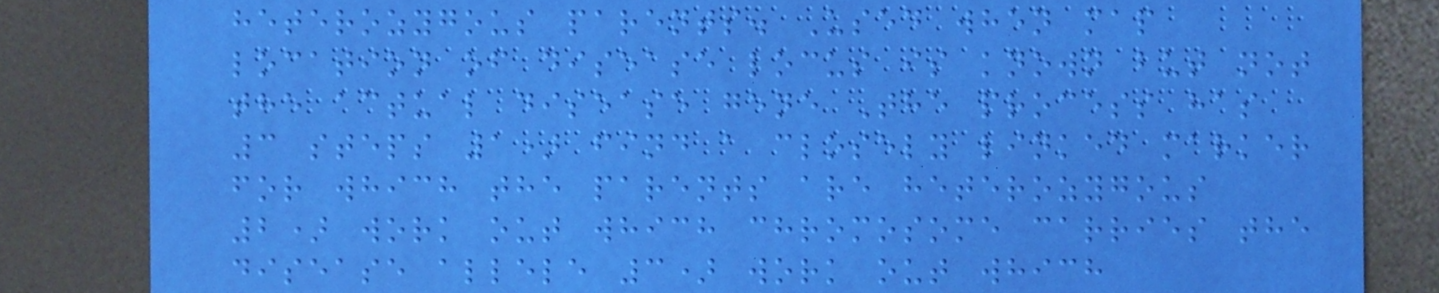heterozygous parents. Used when map
location of disease locus is known but not
the actual disease gene The process has
3 steps 1) find a closely linked marker
for which the parents are heterozygous
2) work out which chromosome carries the
disease allele 3) work out which
